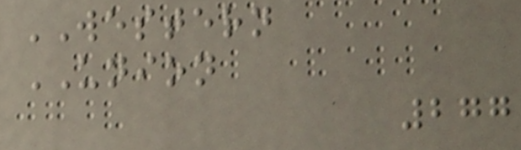WESTERN
UNION
277
